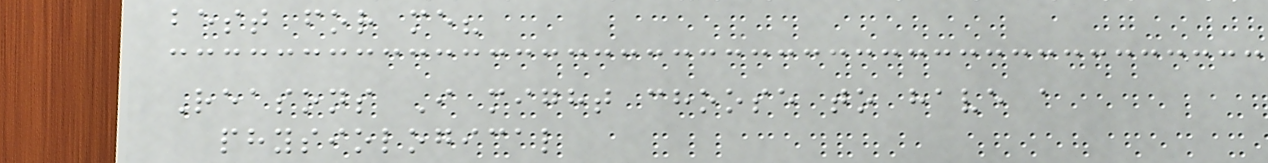best for me?
Reasons I might choose to have a
physiological
